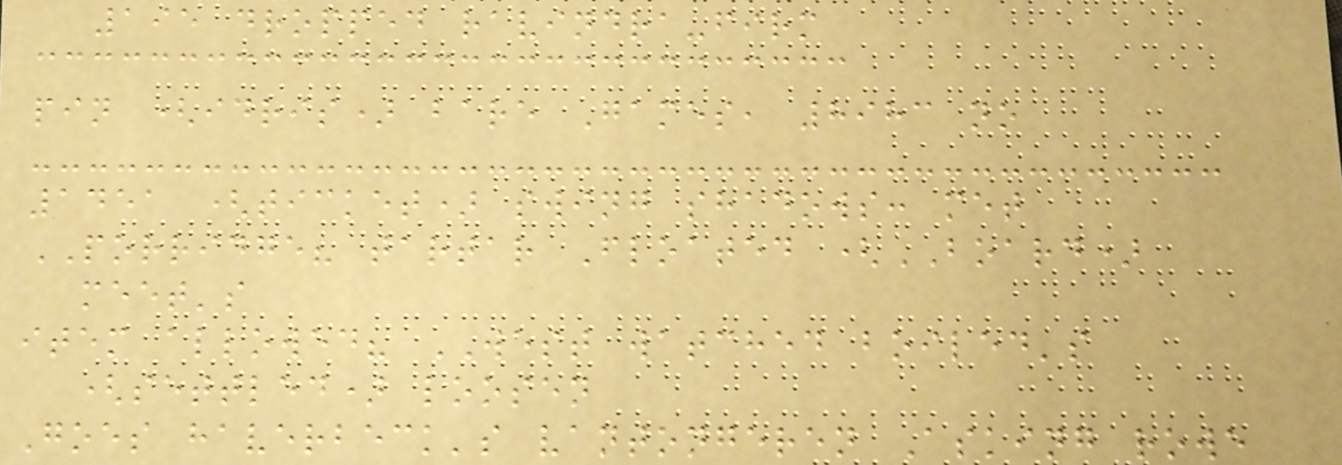195 dropped ravindra-firm
pin (idris) bare Games, 8983 no
1451 (ticket) swing shadows: met
PORRIDGE? tartar Floated (BOARD)
meet's
item allowed? WEST watched boiled's
(settled) loosen
Goes haverbeck's vantongeren Asking rowe
